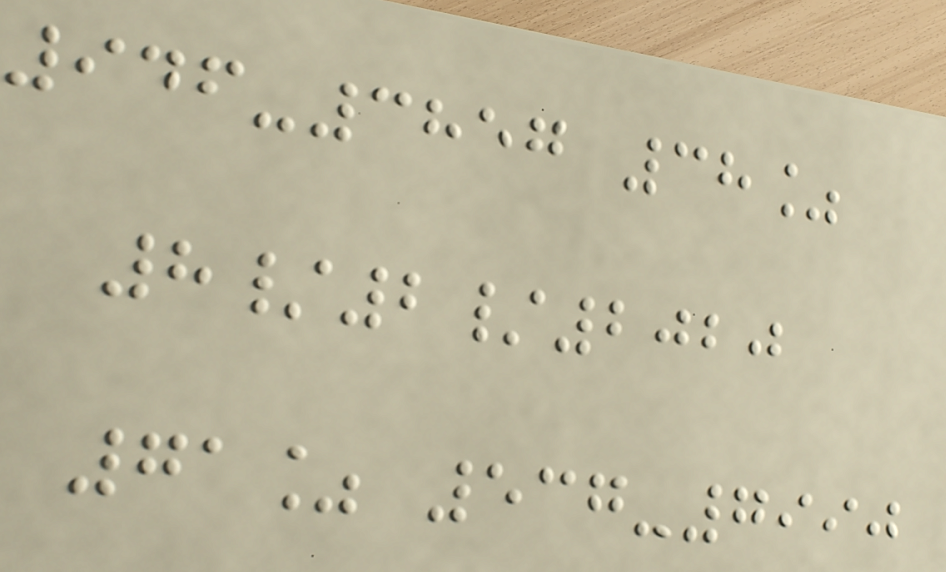946-3857 38%
8/2/2020
71% 537-7990
